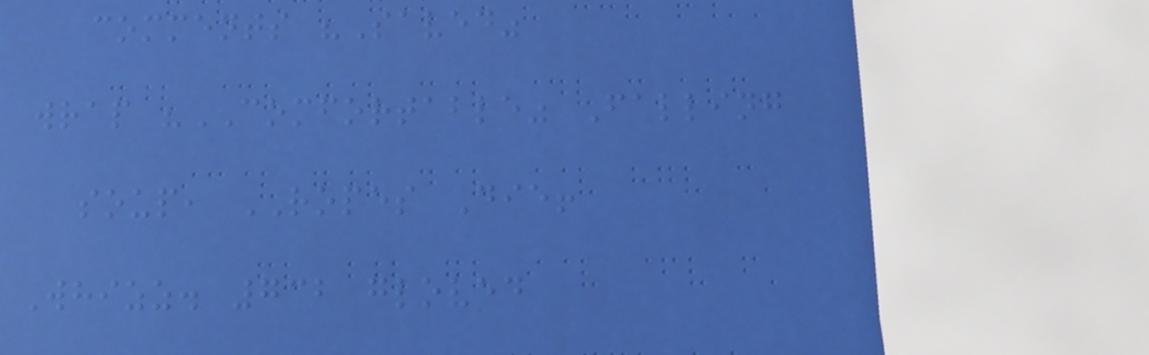comments "Saved"
wrap "COMFORTABLE" Falling
soup, ROPES Die!
Whizz. 732 gloved
